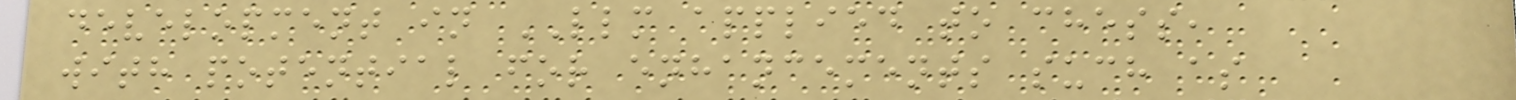development in LLM applied to chess,
with potential for enhancements such as
